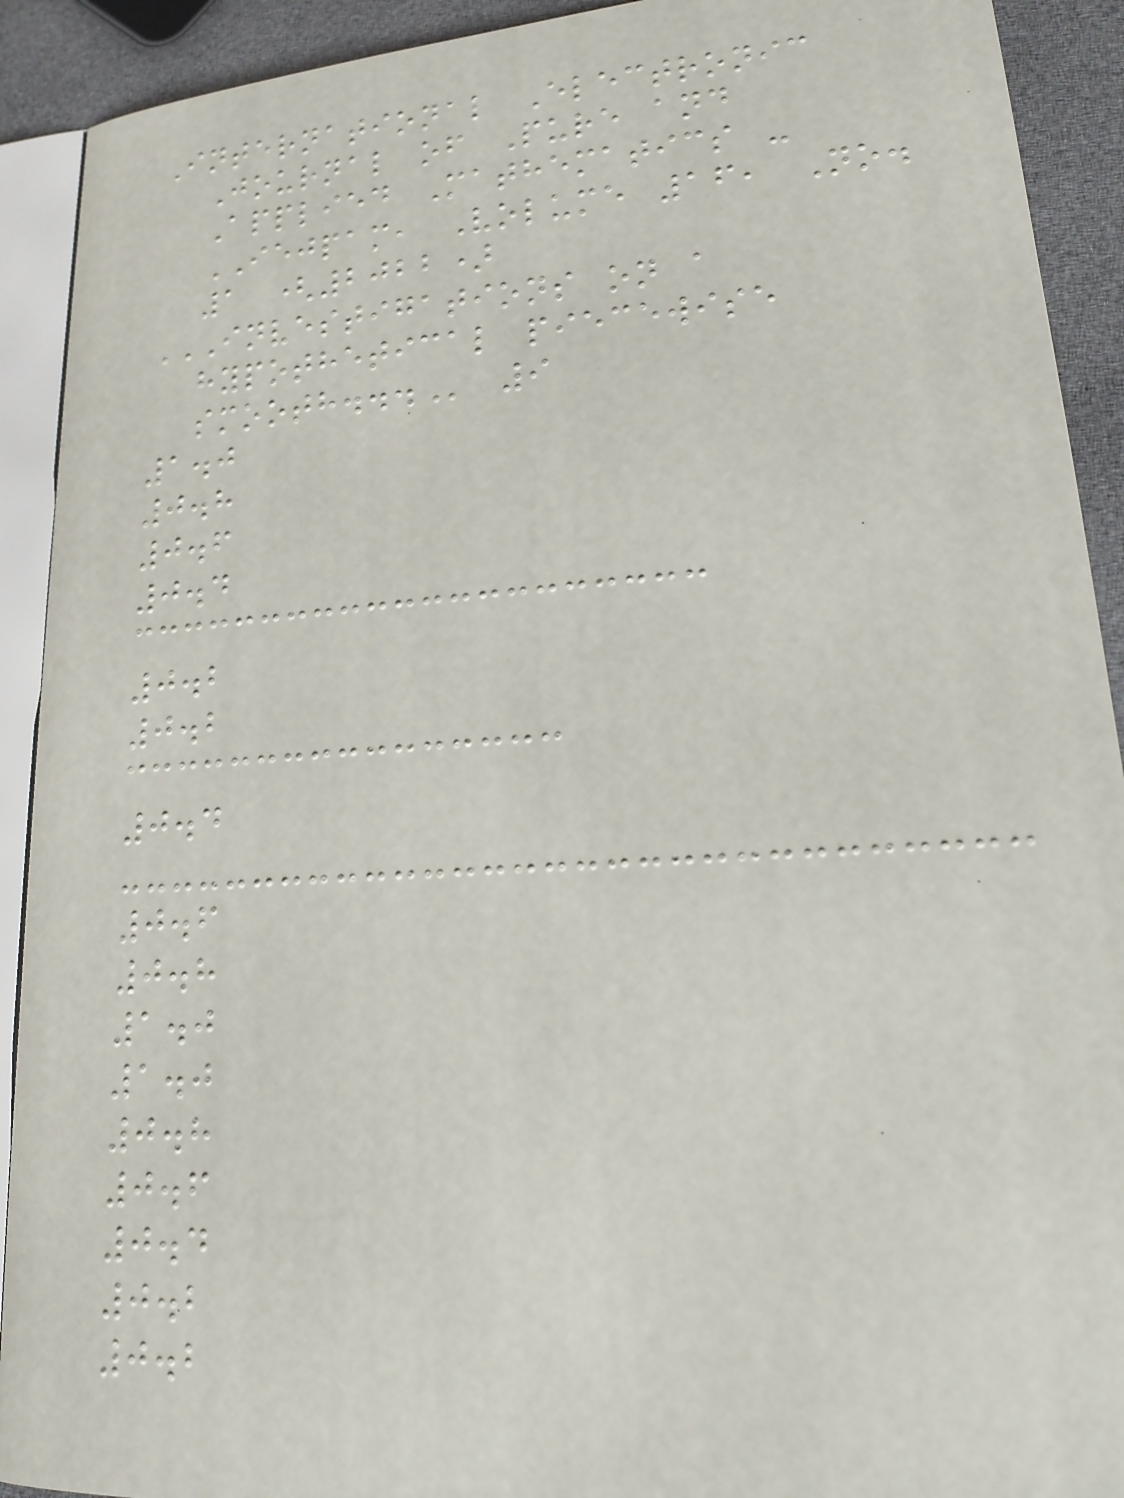International Electronic
Journal of Pure and
Applied Mathematics -
IEJPAM, Volume 16, No.
1 (2022)
INVESTIGATIONS ON A
HYPOTHETICAL PIECEWISE
SMOOTH... 9
1.0
0.8
0.6
0.4
0.2
0.2
0.4
0.6
0.8
1.0
1.0
0.8
0.6
0.4
0.2
0.2
